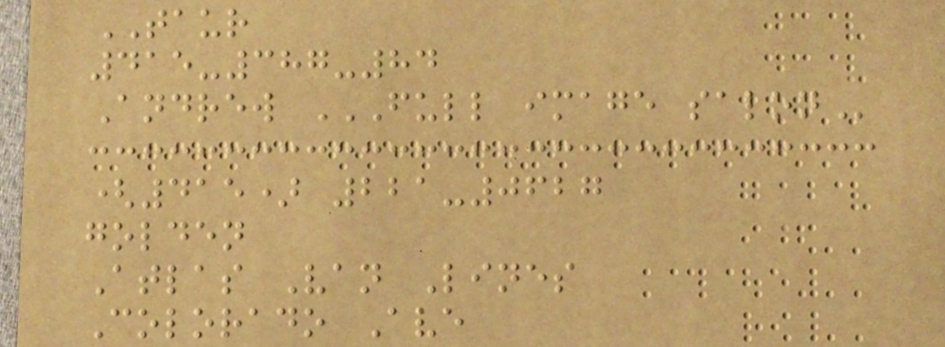TAUR
415-387-84
Andrew FULL IMAGE SALON
(415) 221-0627
golden
Atlas Van Lines
Colorado Ave
